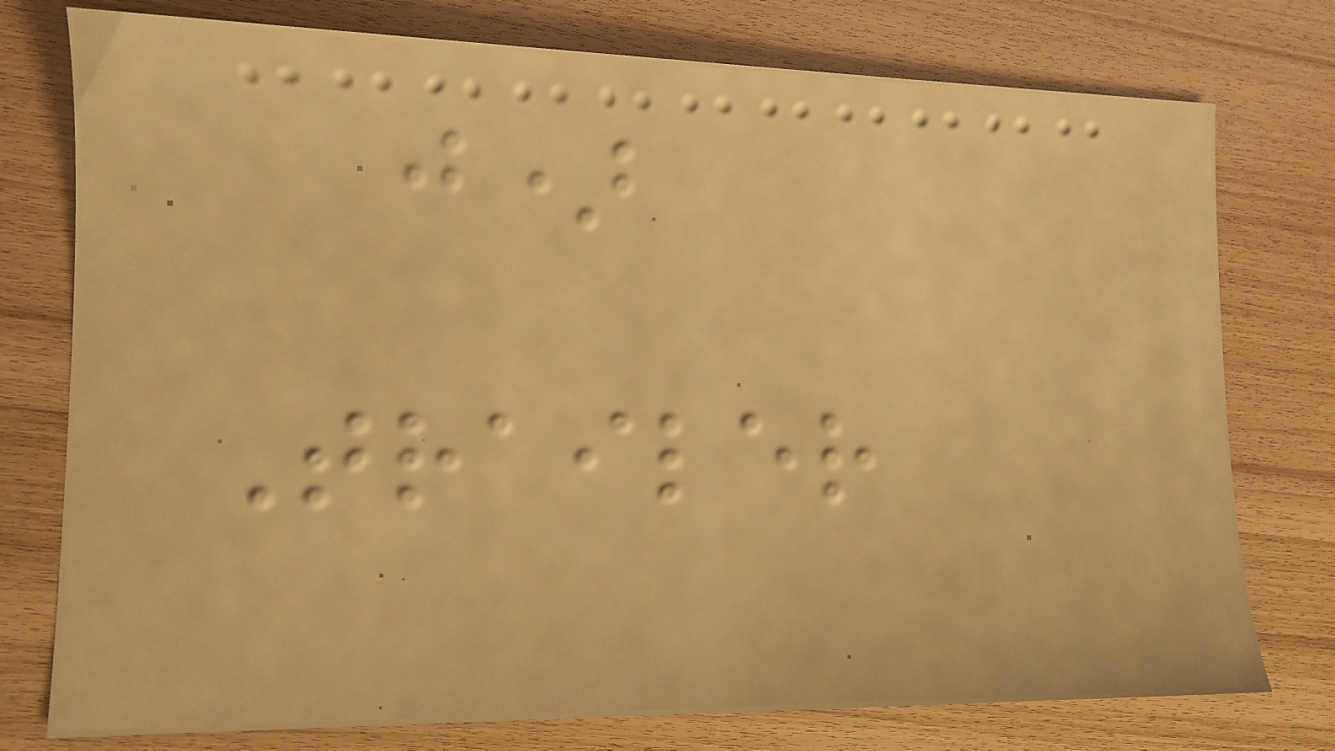j)
Trailer
